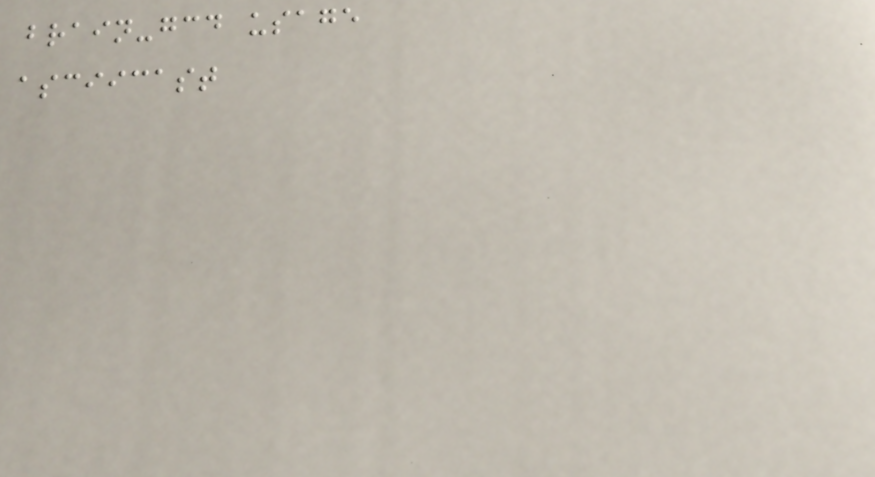brain-gcd usage
asciicast
